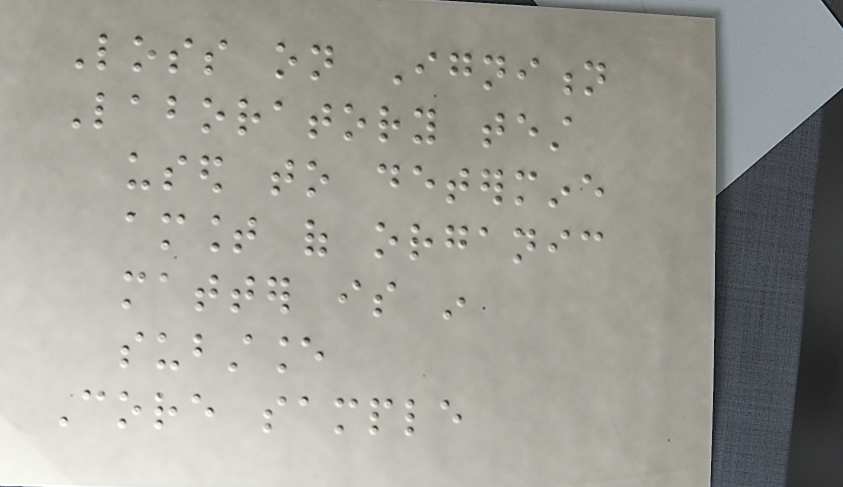Loss on Ignition
Laboratory test
used to determine
amount of organic
matter is in
substance
Core sample
